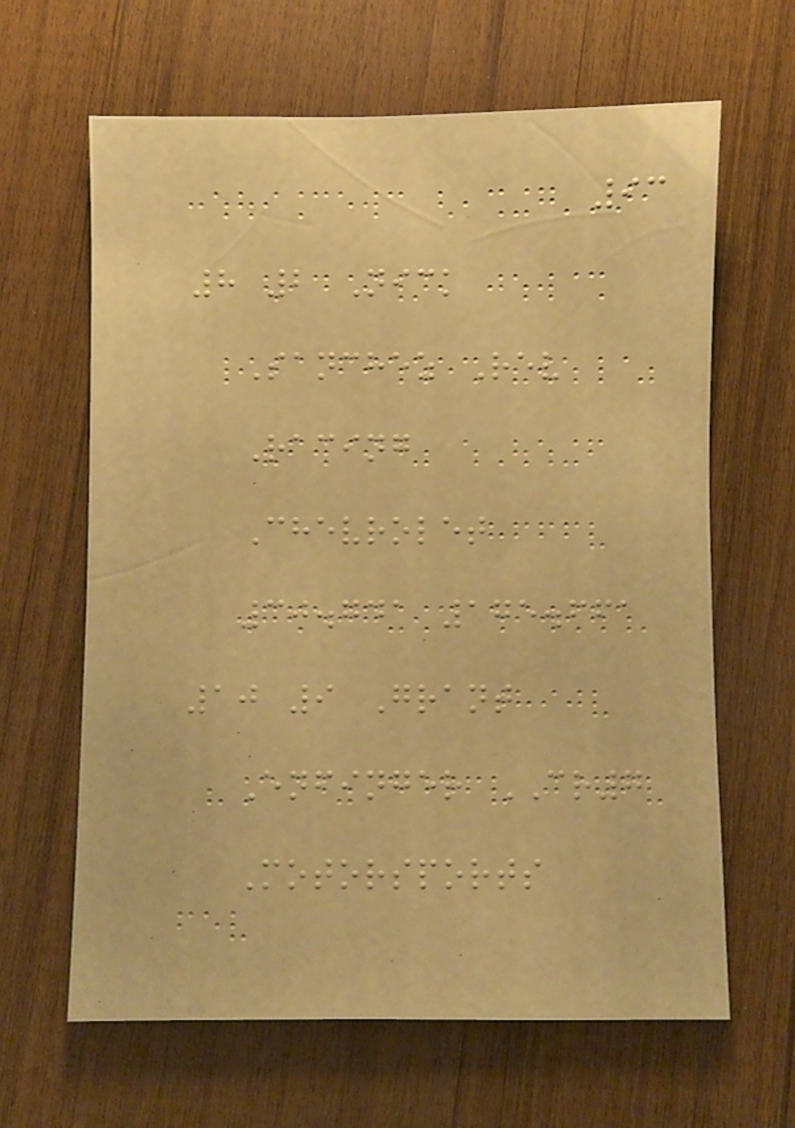93
8 2 Nick
Sanchez Rev
Racing
Chevrolet
30.741 175.661
10 9 Grant
Enfinger CR7
Motorsports
